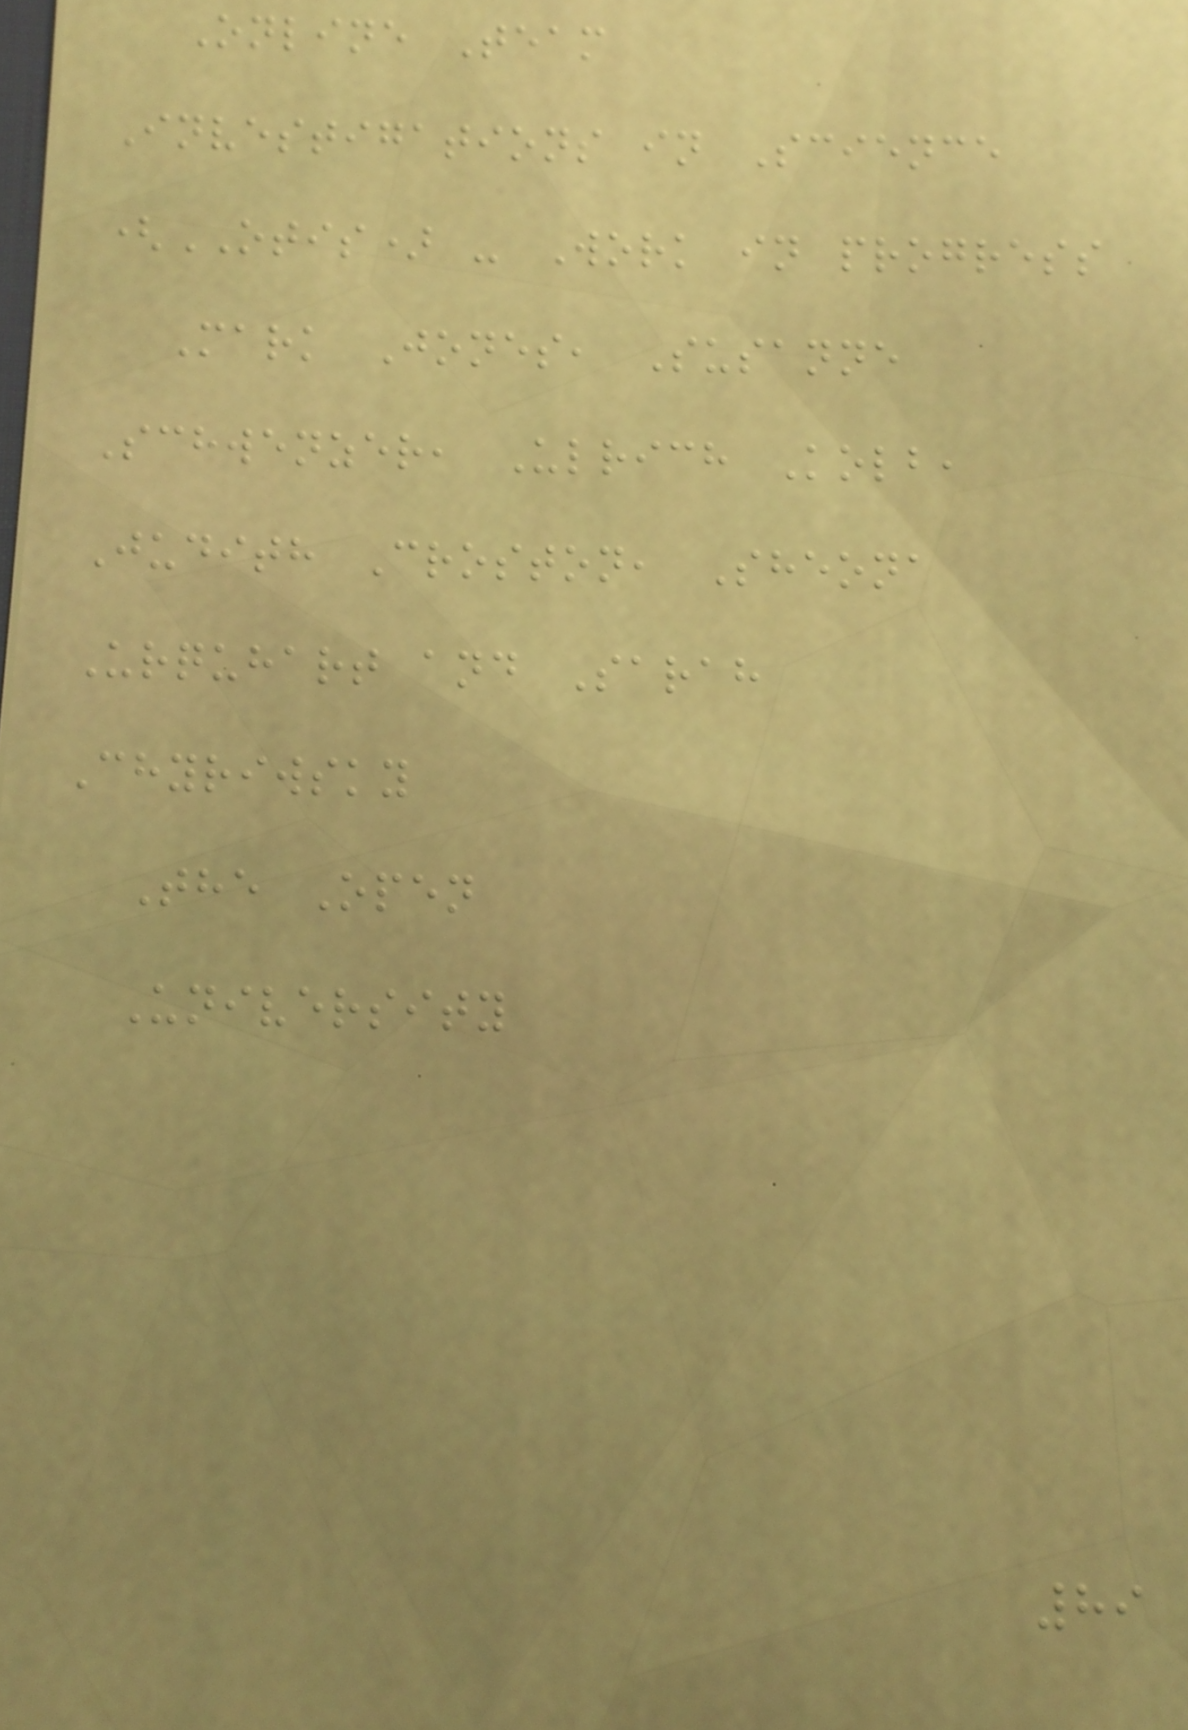Online Team
Investigations in Science
(OTIS) - Work in progress
Mark Jones, Susanne
Schwenzer, Ulrich Kolb,
Judith Croston, Sheona
Urquhart and Sarah
Chyriwsky
The Open
University
89
